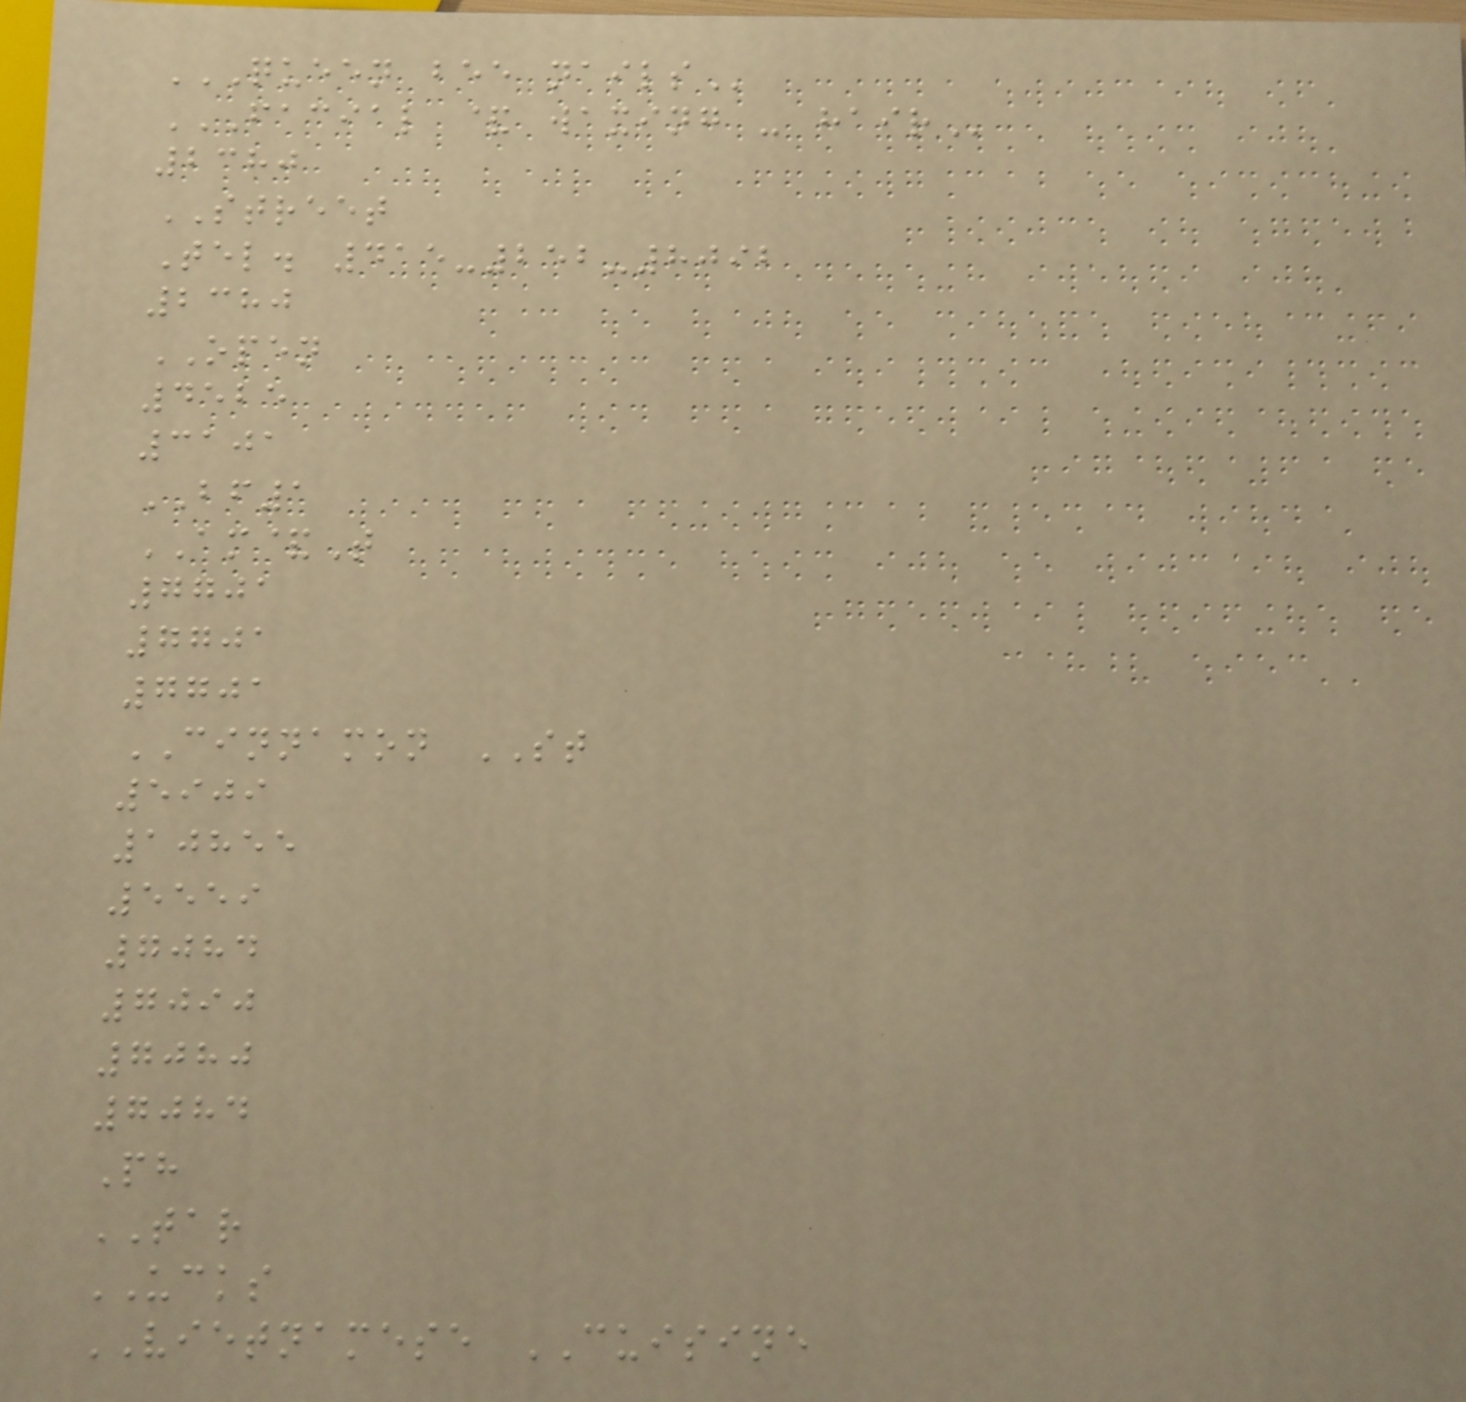QUEEN BEE NAILS
FACIAL & WAXING - HAIR
2380
STREET
Tel. 415-252-8092
2380
OPEN
4525
3101
BF1
AM&T
7701
7701
7701
CINNAMON ST
5909
10855
5559
7084
7090
7080
7084
Ph
TAR
UCKS
VIETNAMESE CUISINE
